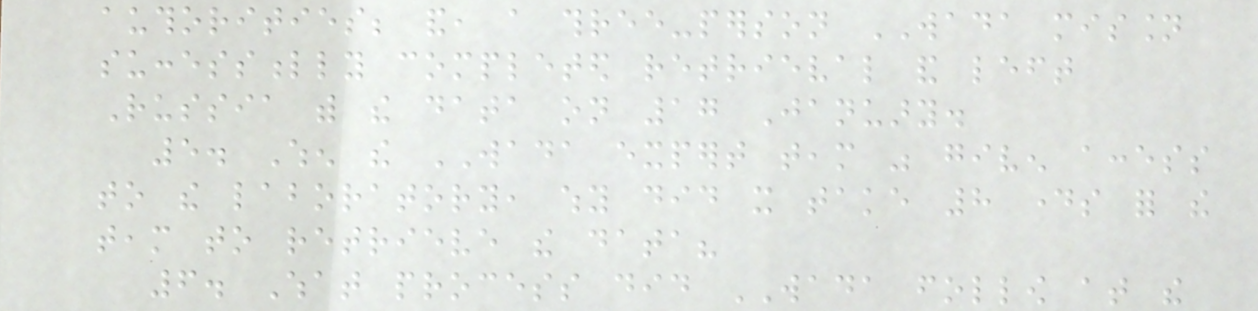authorities; and, a three-person WADA mission
successfully completed retrieval and left
Russia with the data on 17 January.
5. When the WADA expert team was given access
to the laboratory, why did it take 8 days for the
team to retrieve the data?
6. What process did WADA follow at the
